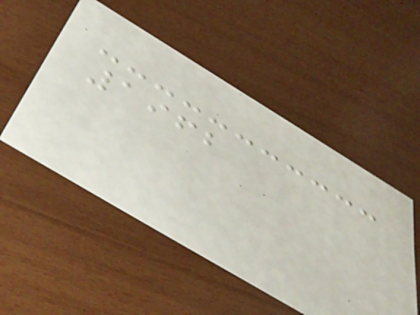1962
